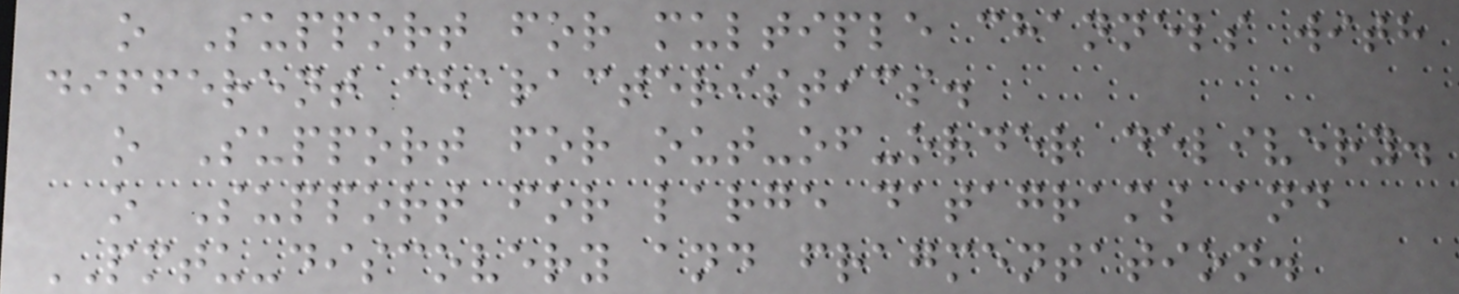o Support for multiple channels with
different characteristics.
o Support for out-of-order delivery.
o Support for large datagrams and
PMTU-discovery and fragmentation.
